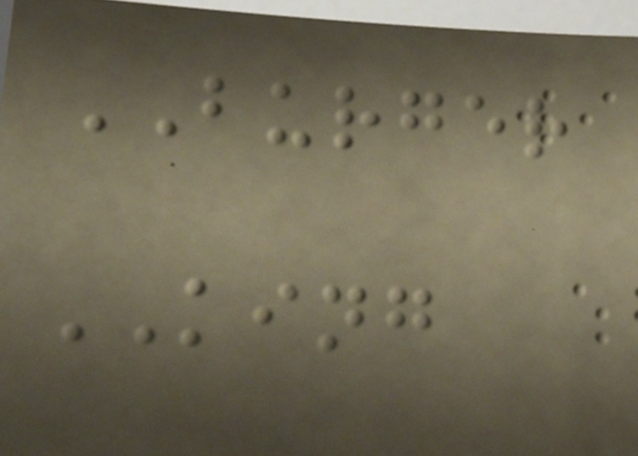BURGER
KING
